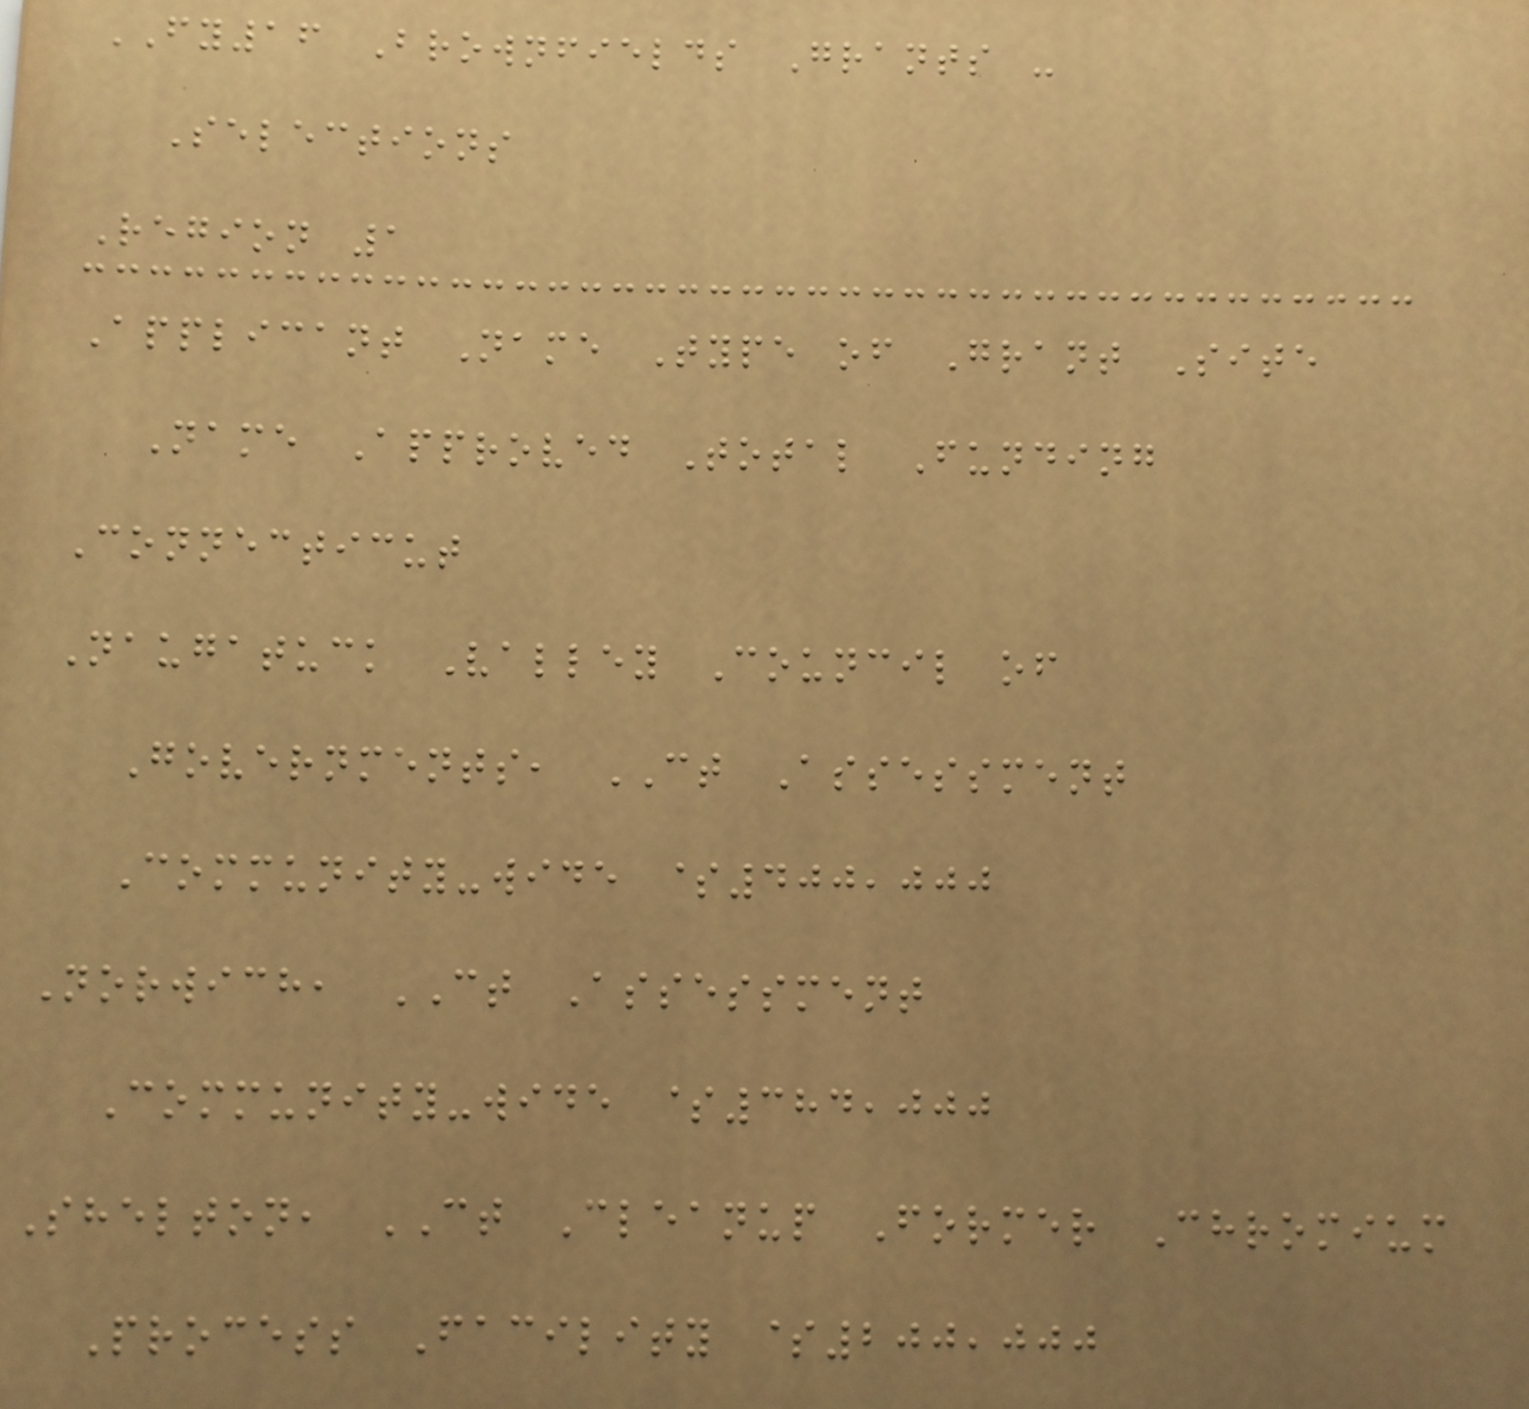FY16 Brownfields Grants -
Selections
Region 1
Applicant Name Type of Grant Site
Name Approved Total Funding
Connecticut
Naugatuck Valley Council of
Governments, CT Assessment
Community-wide $400,000
Norwich, CT Assessment
Community-wide $384,000
Shelton, CT Cleanup Former Chromium
Process Facility $200,000
